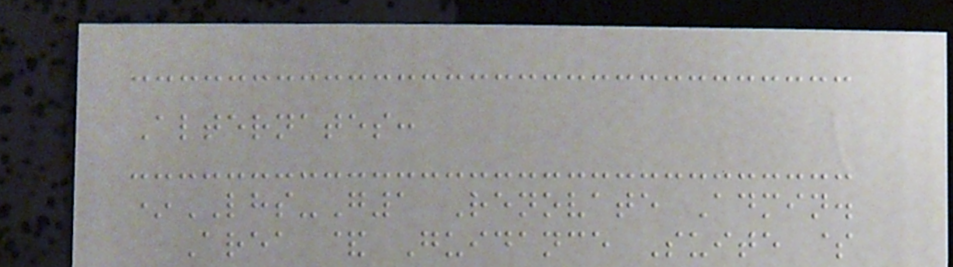Alternates:
*LHS-G1 Renovate Admin.
Area & Guidance Suite $
